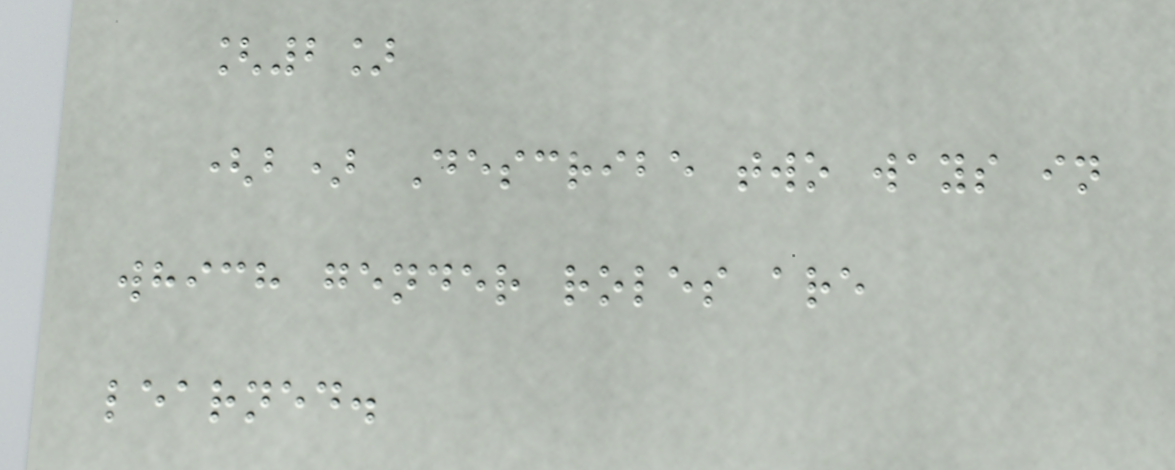[2]
(b) Describe two ways in
which gender roles are
learned.
